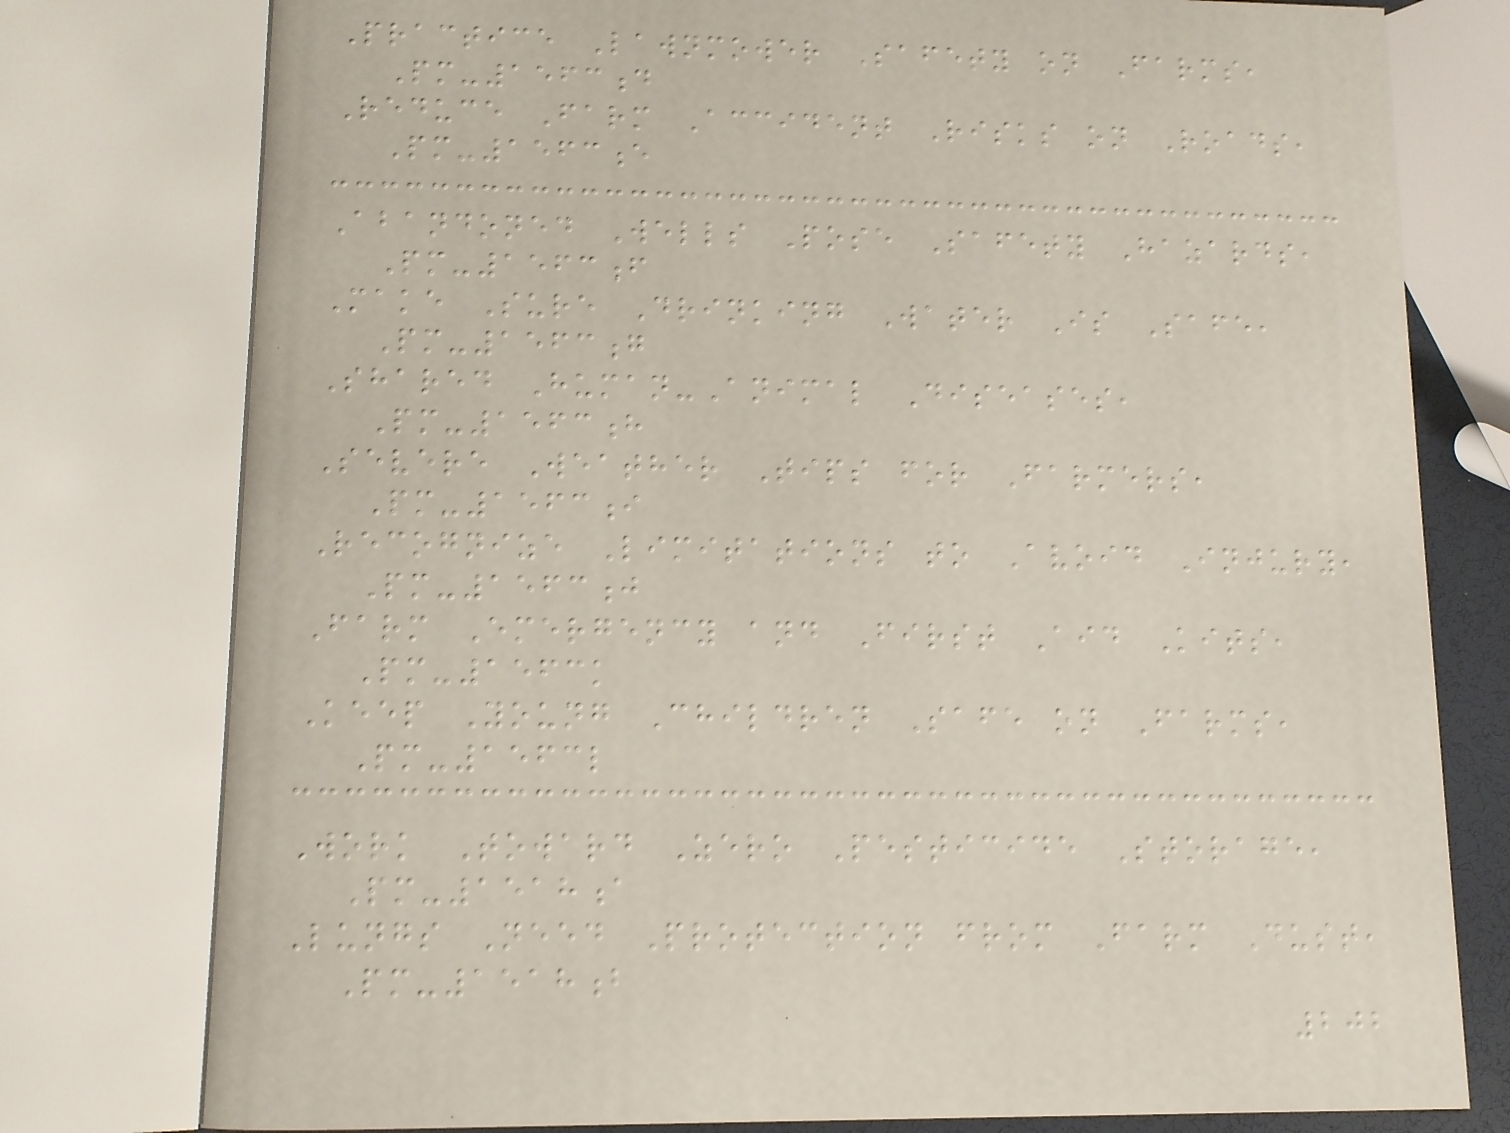Practice Lawnmower Safety on Farms,
Pm-1563d
Reduce Farm Accident Risks on Roads,
Pm-1563e
Abandoned Wells Pose Safety Hazards,
Pm-1563f
Make Sure Drinking Water Is Safe,
Pm-1563g
Shared Human-Animal Diseases,
Pm-1563h
Severe Weather Tips for Farmers,
Pm-1563i
Recognize Limitations to Avoid Injury,
Pm-1563j
Farm Emergency and First Aid Kits,
Pm-1563k
Keep Young Children Safe on Farms,
Pm-1563l
Work Toward Zero Pesticide Storage,
Pm-1518a
Lungs Need Protection from Farm Dust,
Pm-1518b
202
